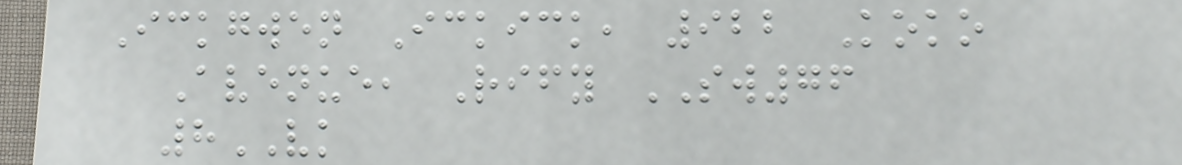Ickgwen Ickick, 922 Koko
Avenue, Rify SW76
8VK
